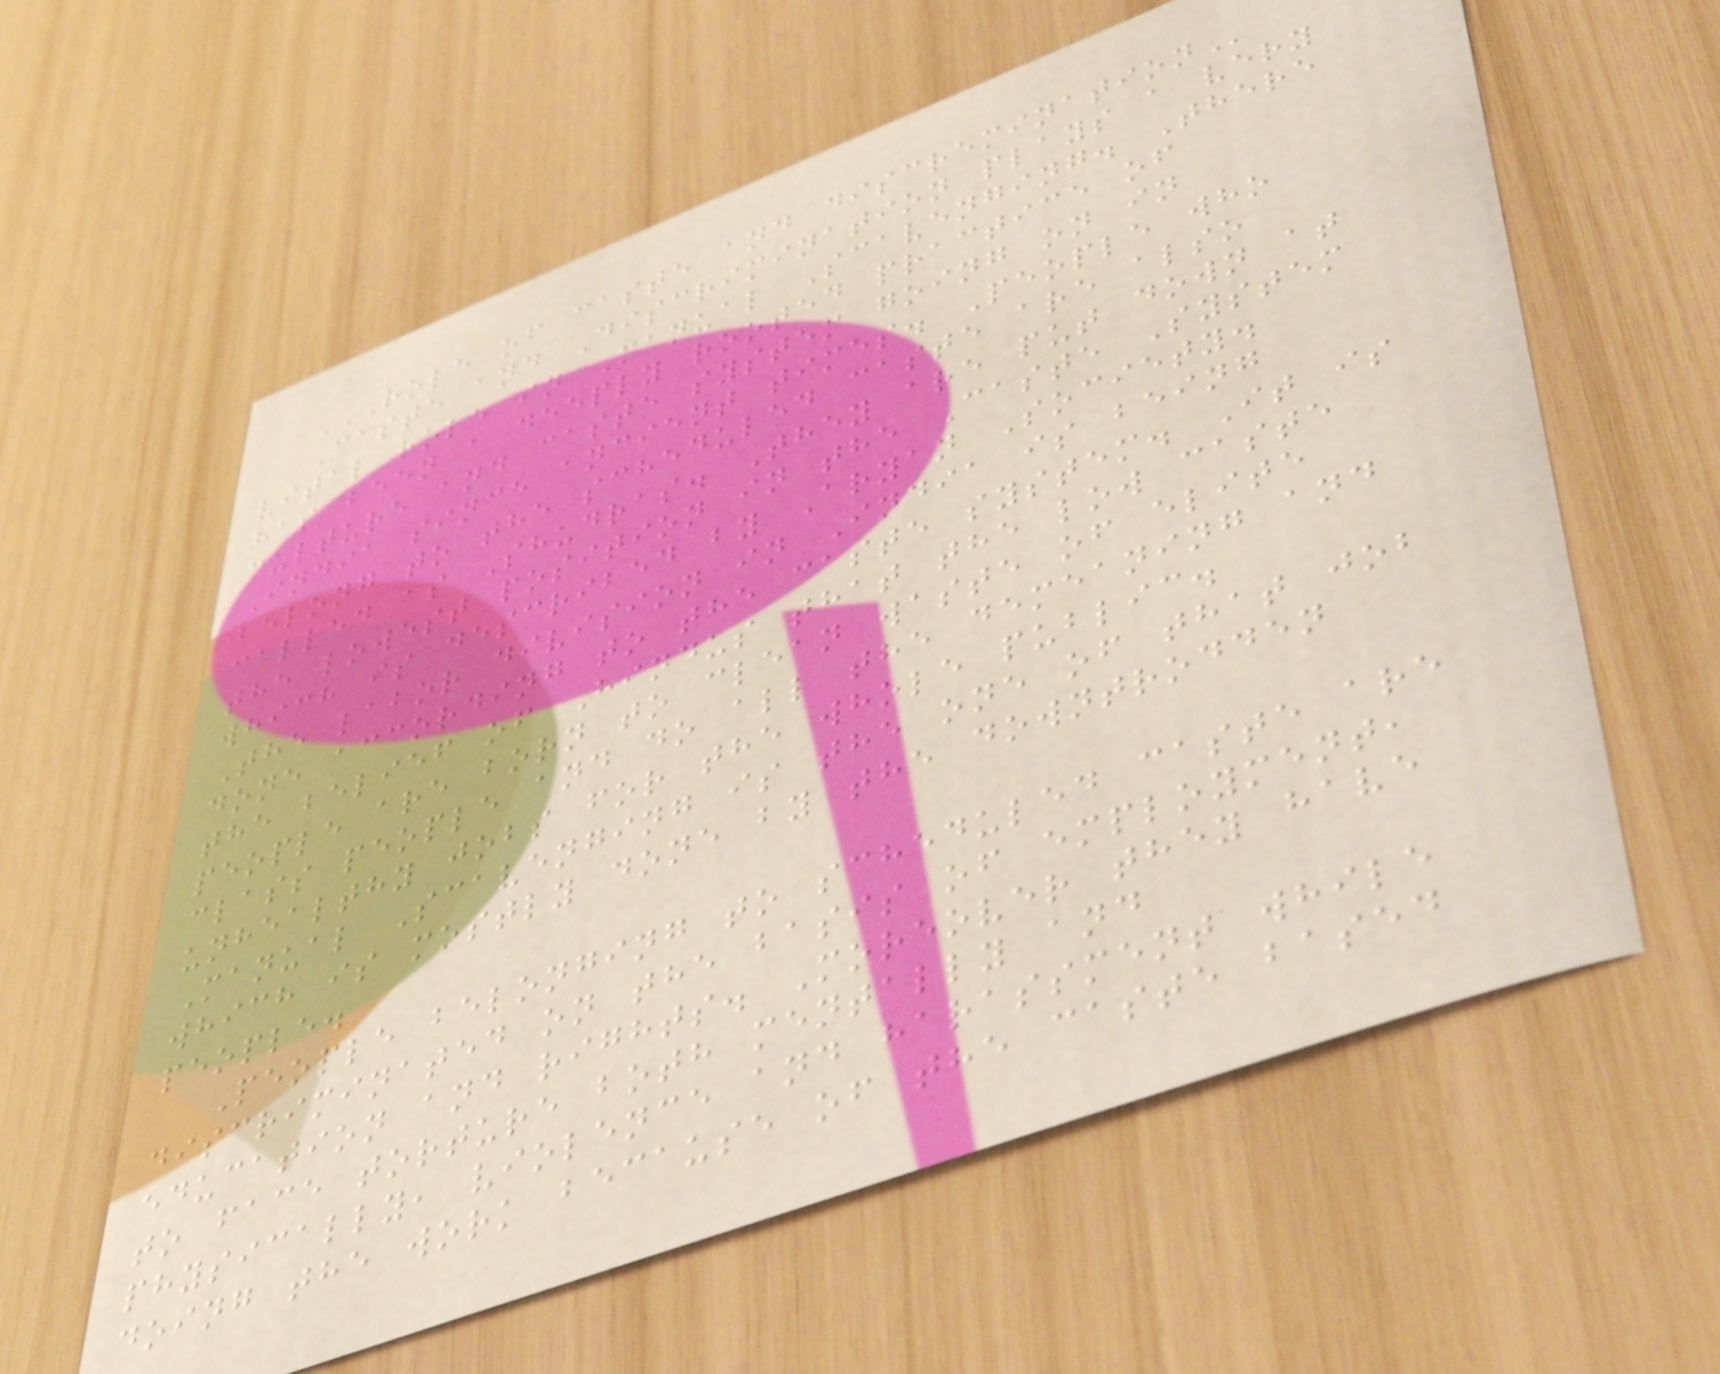ROLE OF CASTE AND DISCREMINATION
Caste and Discrimination plays a very
vital role in Manual Scavenging. There
has been a deeply rooted practice of
culture and caste system going on in
India since ancient times. People who
belong to the scheduled caste are also
called as Shudras. They are put down at
the lowest position in the Caste System
which is described by Aryan Society.
The labor division in India is being
done according to the caste system. It is
the belief of Hindus that the low caste
people are born to clean waste of elite
class people and do all the demeaning and
unhealthy jobs for the whole public.
Manual Scavenging is the one of that job
which is mostly done by the downtrodden
people.
People belonging to scheduled caste are
discriminated on the basis of employment,
education and rights. Moreover they have
to face torture both mentally and
physically, violence and harassment while
doing the work because of the caste based
